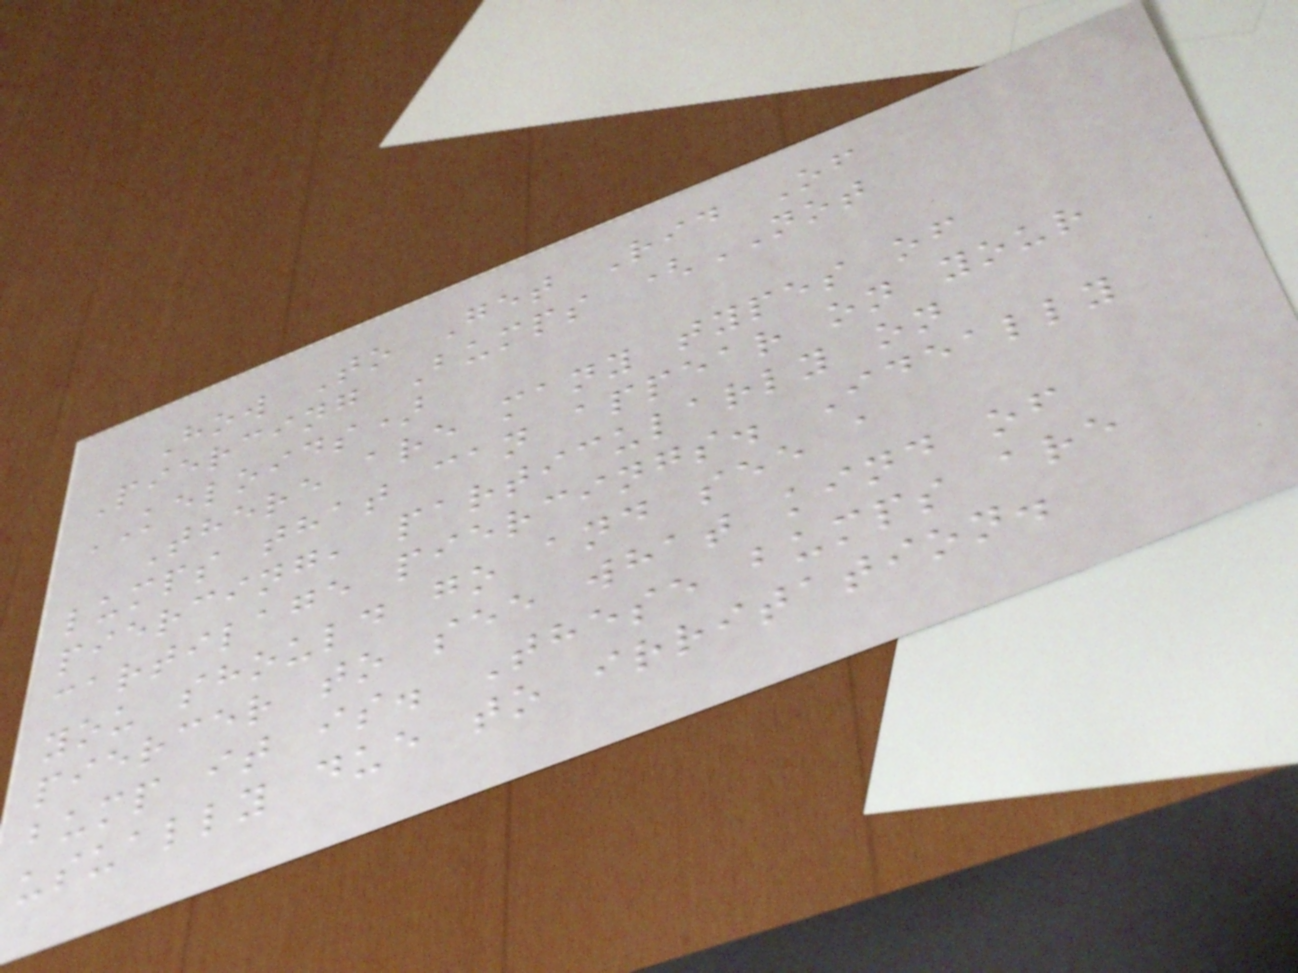How To Get Rid Of
Piercing Bumps (NOT
KELOIDS)
There are many types of
lumps that can appear on your
piercing, particularly on
cartilage piercings. Ideally
you should go and see a
piercer to see what kind of
bump it is. These bumps are
usually due to irritation.
